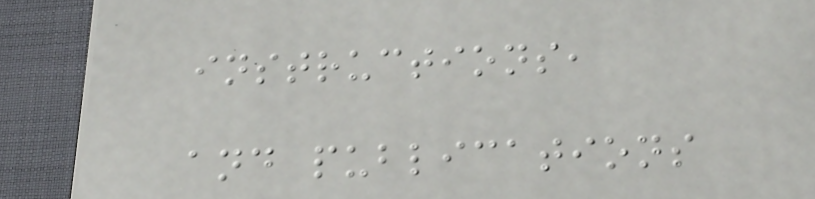instructions,
and publications
